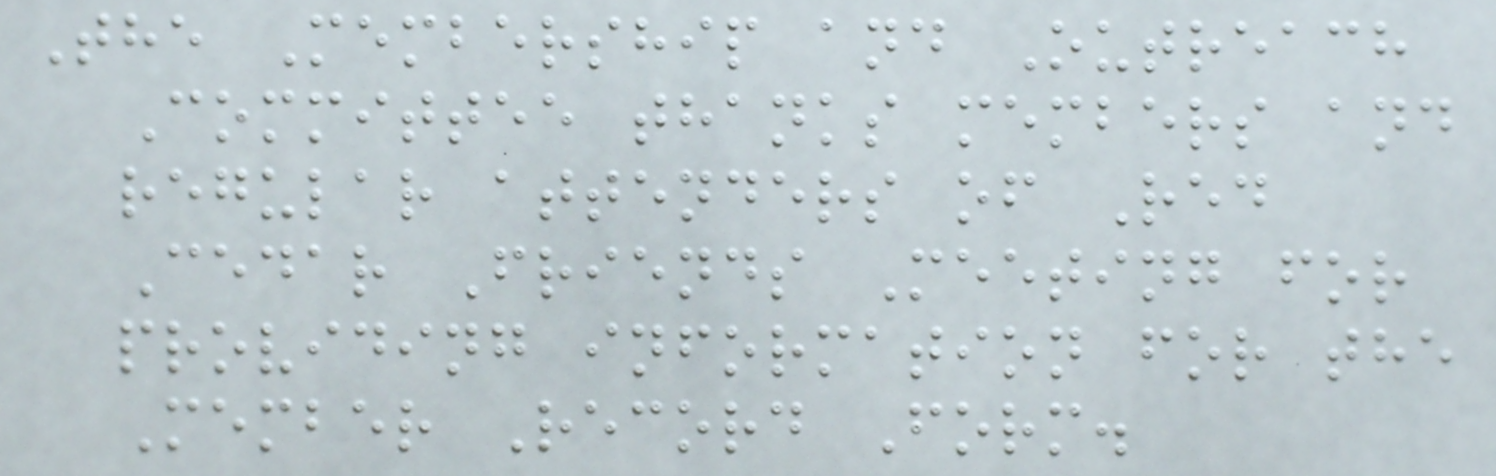The Membership and Outreach
Committee thanks members and
regular attenders of Red
Cedar Friends Meeting for
providing information for the
Member Record Form.
